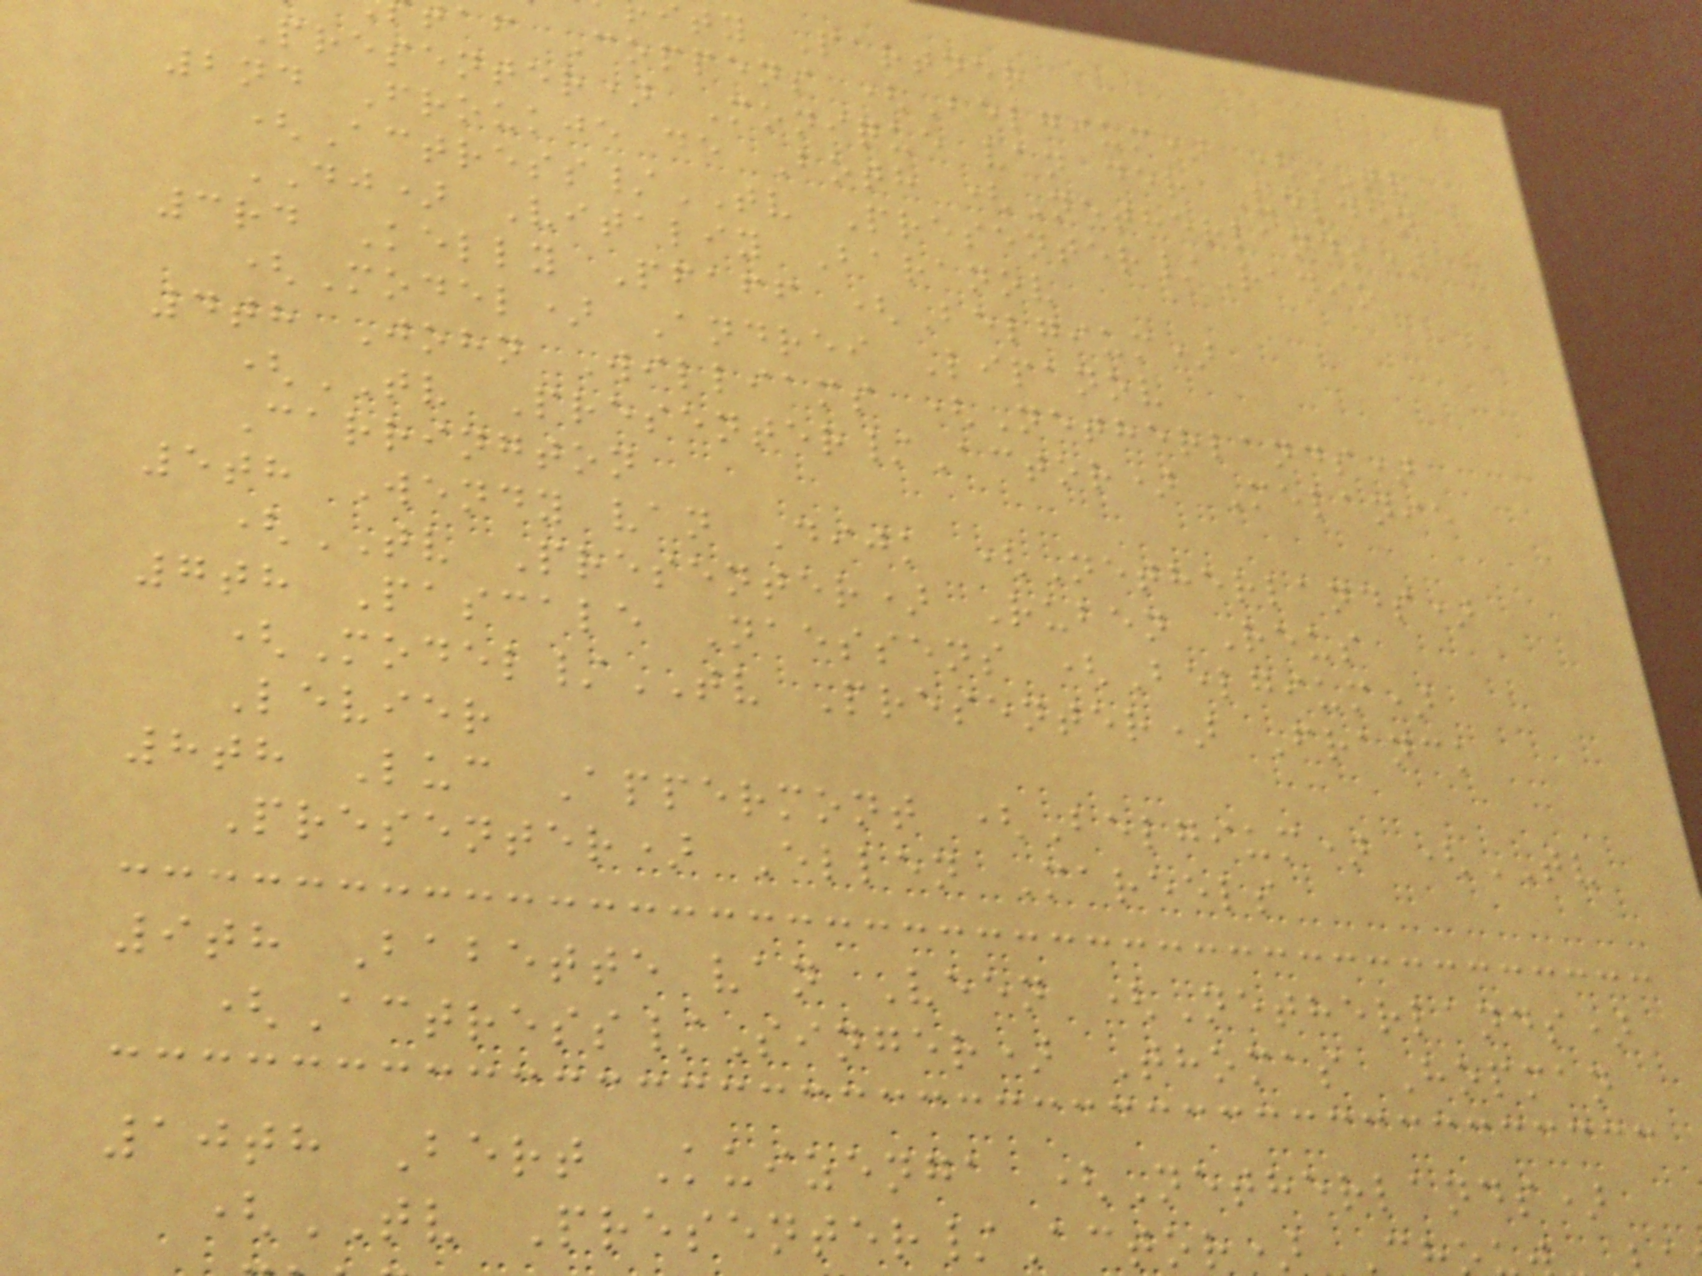ty Partner
af Coppens (Belgium) (TV
Presenter) Monique van der Velden
2nd Froukje de Both (Netherlands)
(Actress/TV Presenter/Radio
DJ) Vitaliy Baranov
3rd Kelly Pfaff (Belgium)
(Model) Andrei Lipanov
4th John Williams (Netherlands)
(TV Presenter/Actor) Melanie
Carrington
5th Wendy van Dijk (Netherlands)
(TV Presenter) Ruben Reus
7th Pascale Naessens (Belgium)
(Model/TV Presenter) Franck
Levier
8th Luc Appermont (Belgium) (TV
Presenter) Ellen Mareels
9th Babette van Veen (Netherlands)
(Actress/Singer) Thomas Hopman
10th Bert Kuizenga (Netherlands)
(TV Presenter/Actor)
